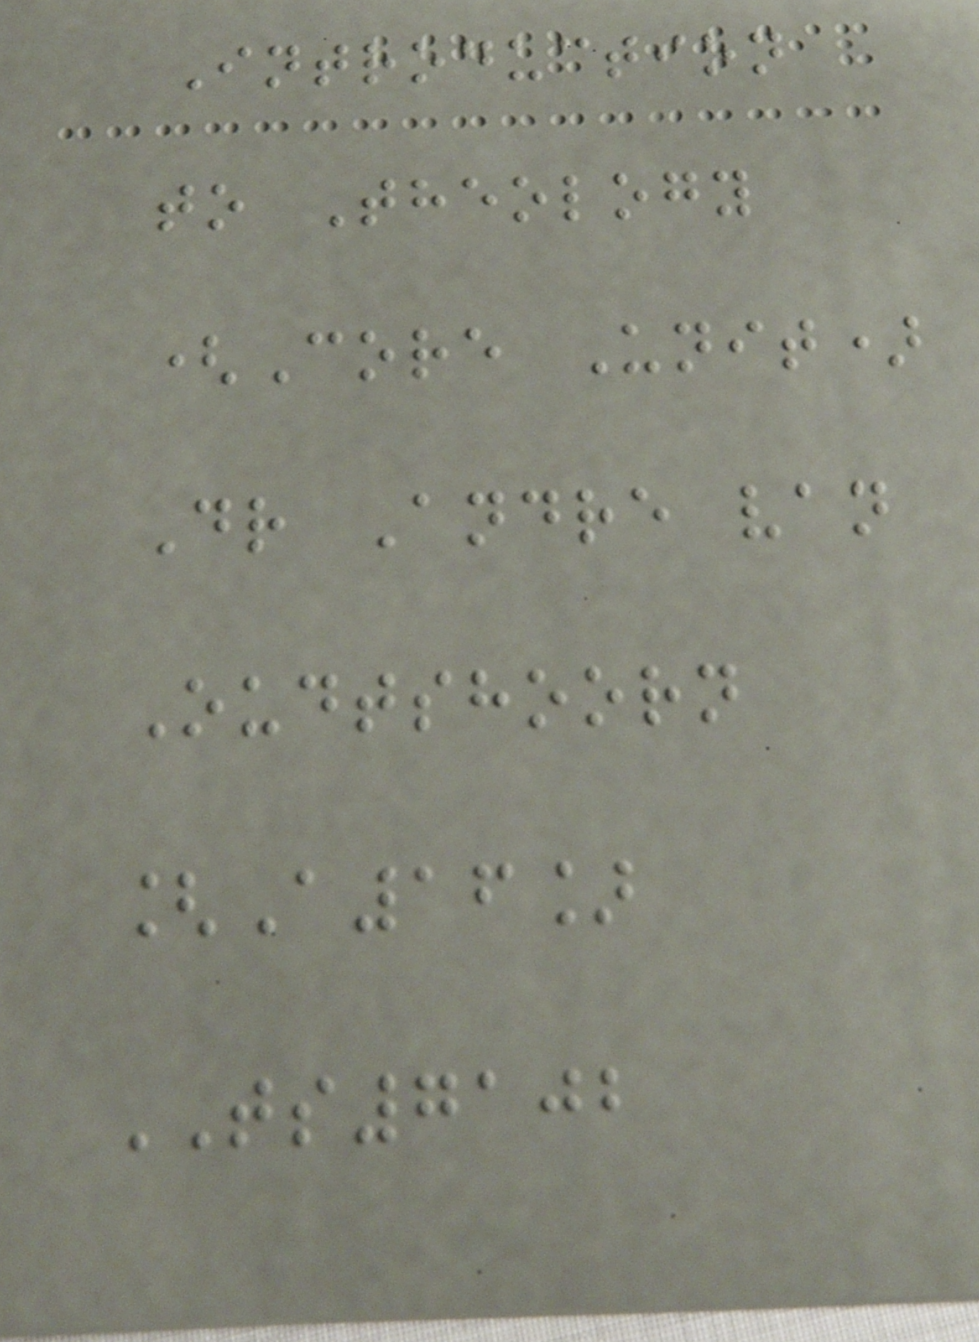Introduction
to Theology
(Core Unit)
Dr Andre van
Oudtshoorn
[A16]
TS7102
